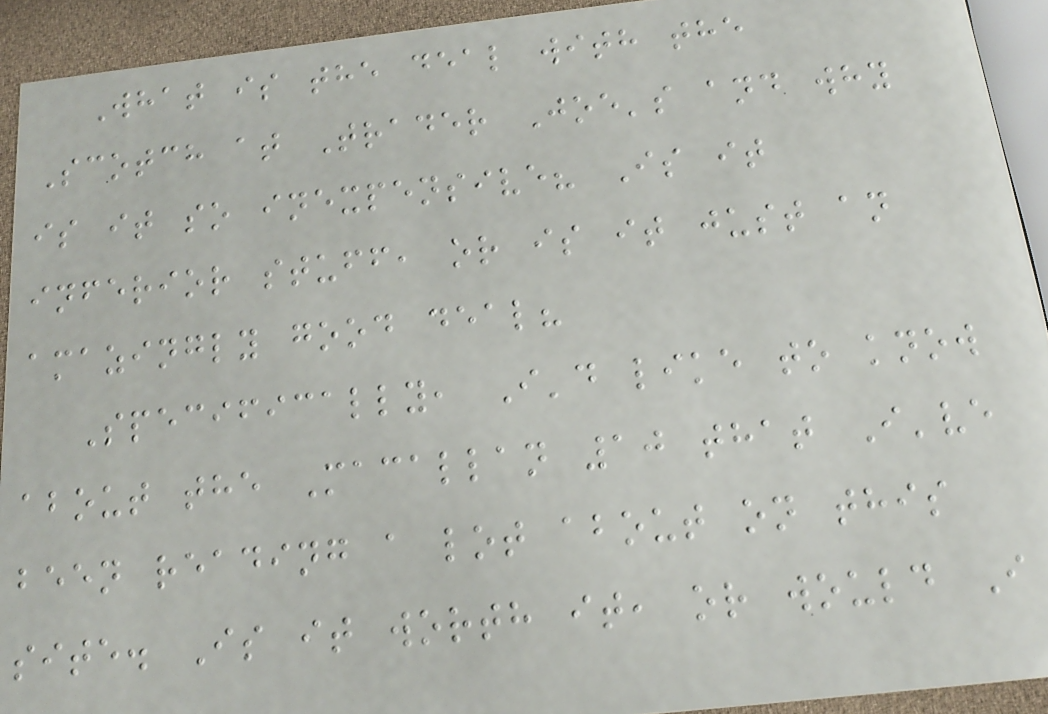What is the deal with the
Scotch at Trader Joe's and why
is it so inexpensive? Is it
inferior stuff, or is it just an
amazingly good deal?
Specifically, I'd like to know
about the Macallan 10 that I've
been reading a lot about on this
site. Is it worth it, or would I
